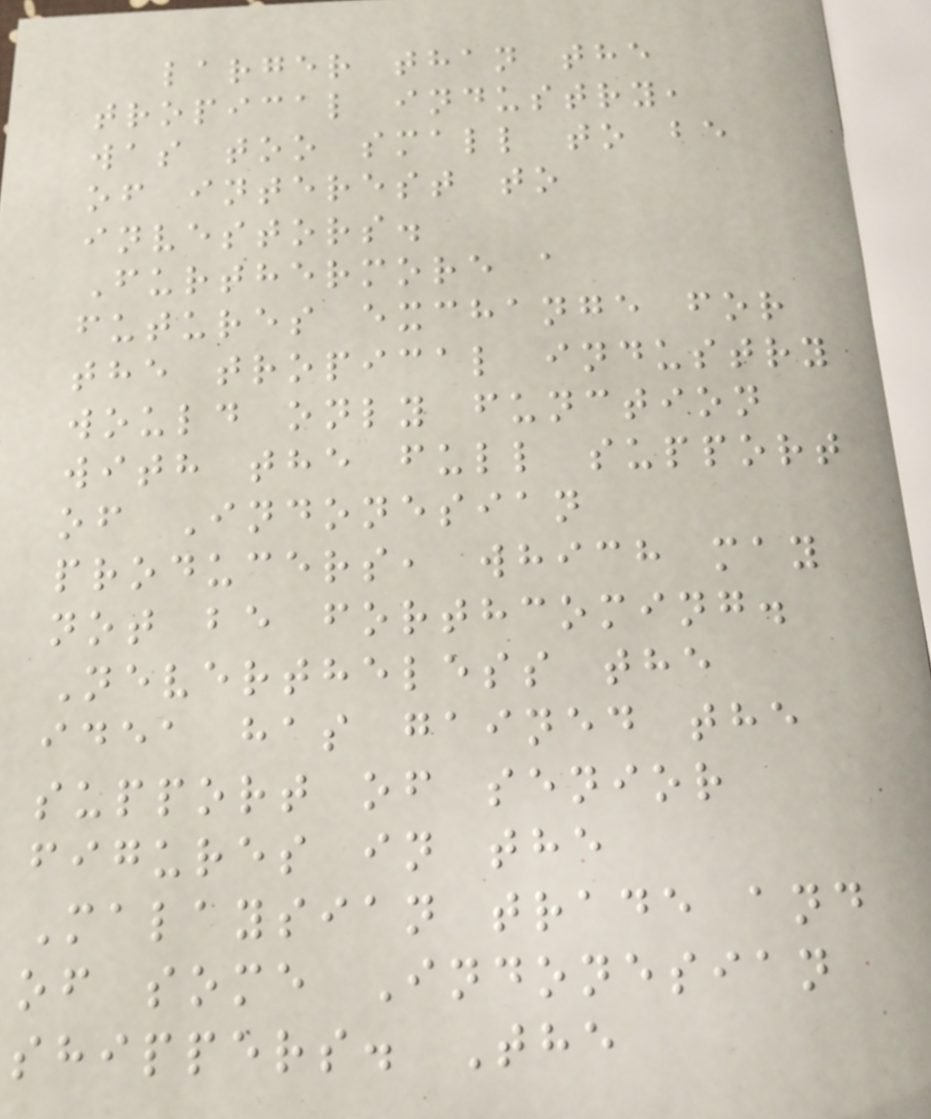larger than the
tropical industry,
was too small to be
of interest to
investors.
Furthermore a
futures exchange for
the tropical industry
would only function
with the full support
of Indonesian
producers, which may
not be forthcoming.
Nevertheless the
idea has gained the
support of senior
figures in the
Malaysian trade and
of some Indonesian
shippers. The
